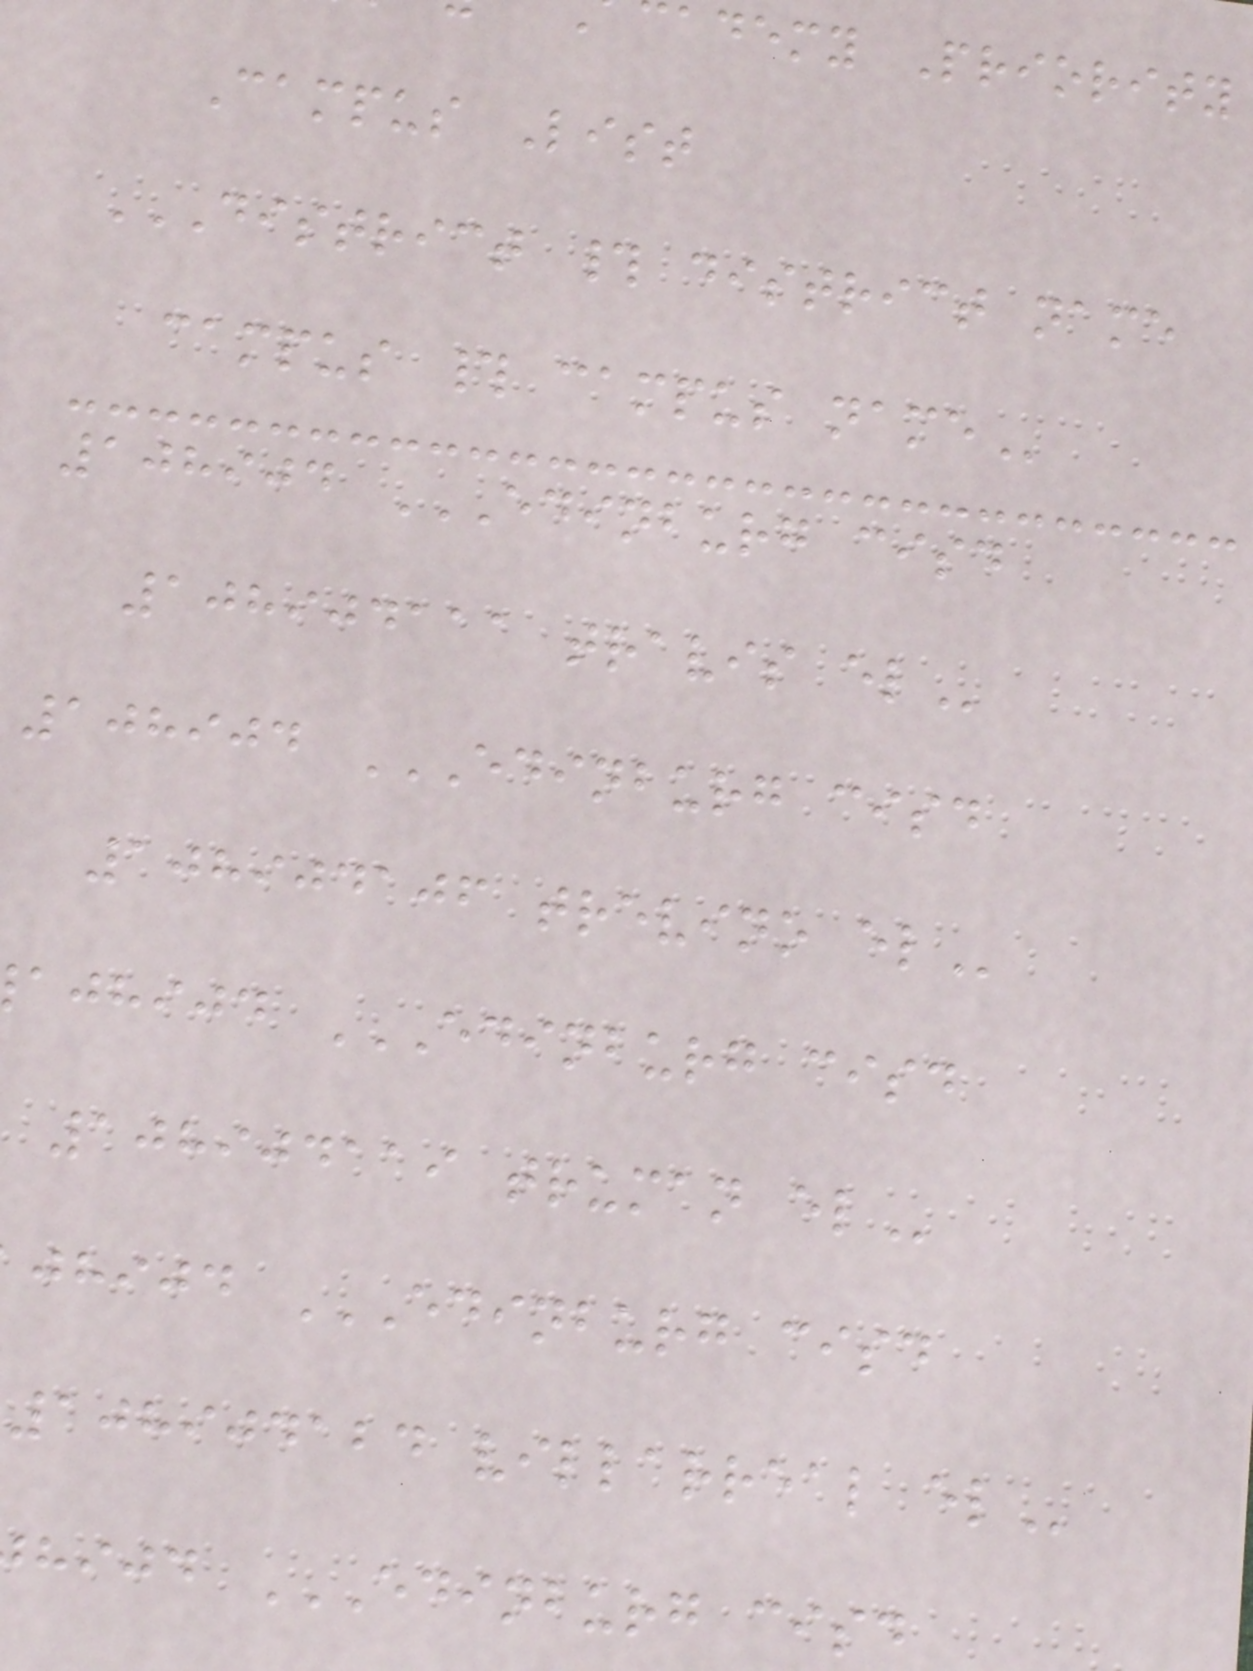ademy Priority
Campus List
DISTRICT # DISTRICT NAME
campus # campus
108904 EDINBURG CISD
108904111 travis
108904 EDINBURG CISD
108904106 trevino
108904119 truman
108904124 villarreal
